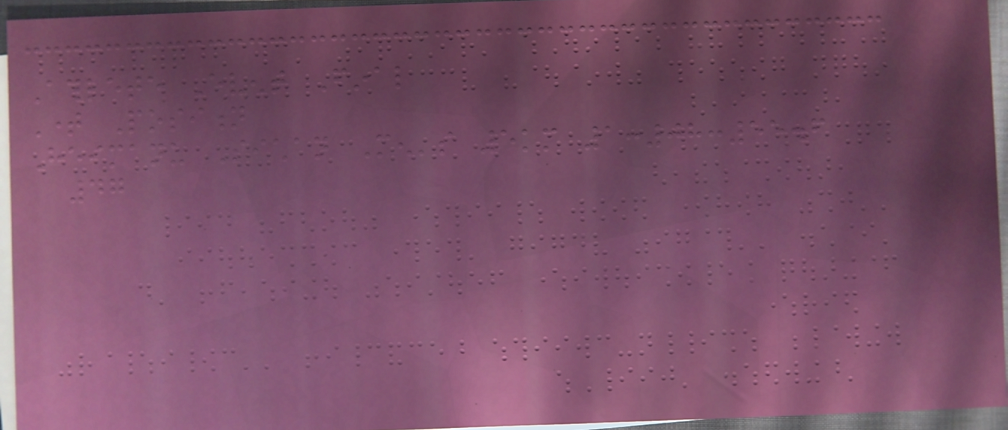Athlete Event Final
Time Position
Heimanu Sichan Men's 5km 1:08:55.6
47
